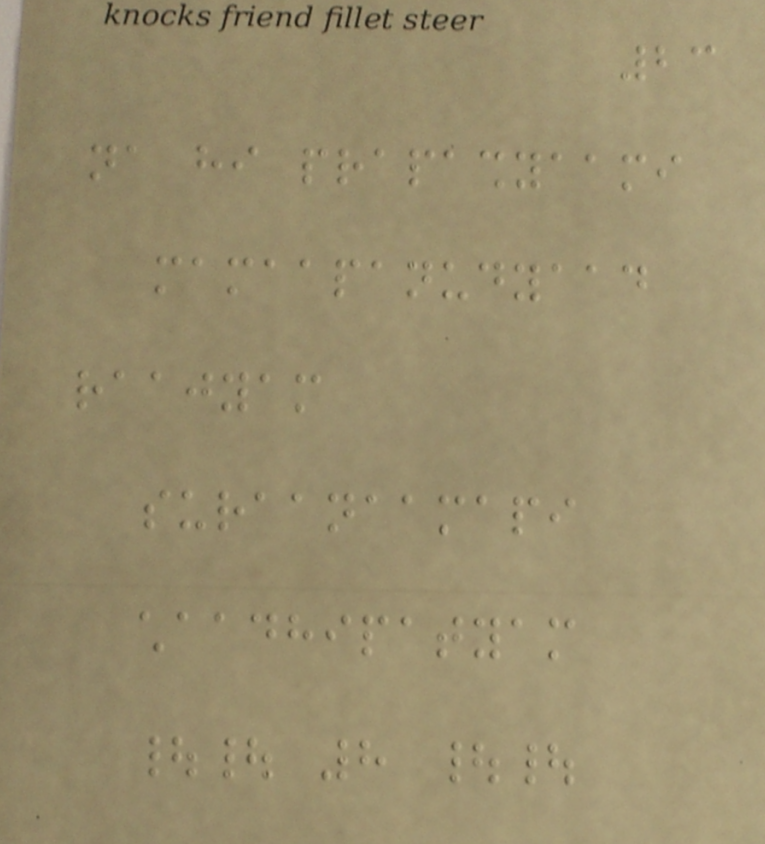23
na hi prapashyaami
mamaapanudyaad
raajyam
suraanaamapi
chaadhipatyam
|| 8 ||
